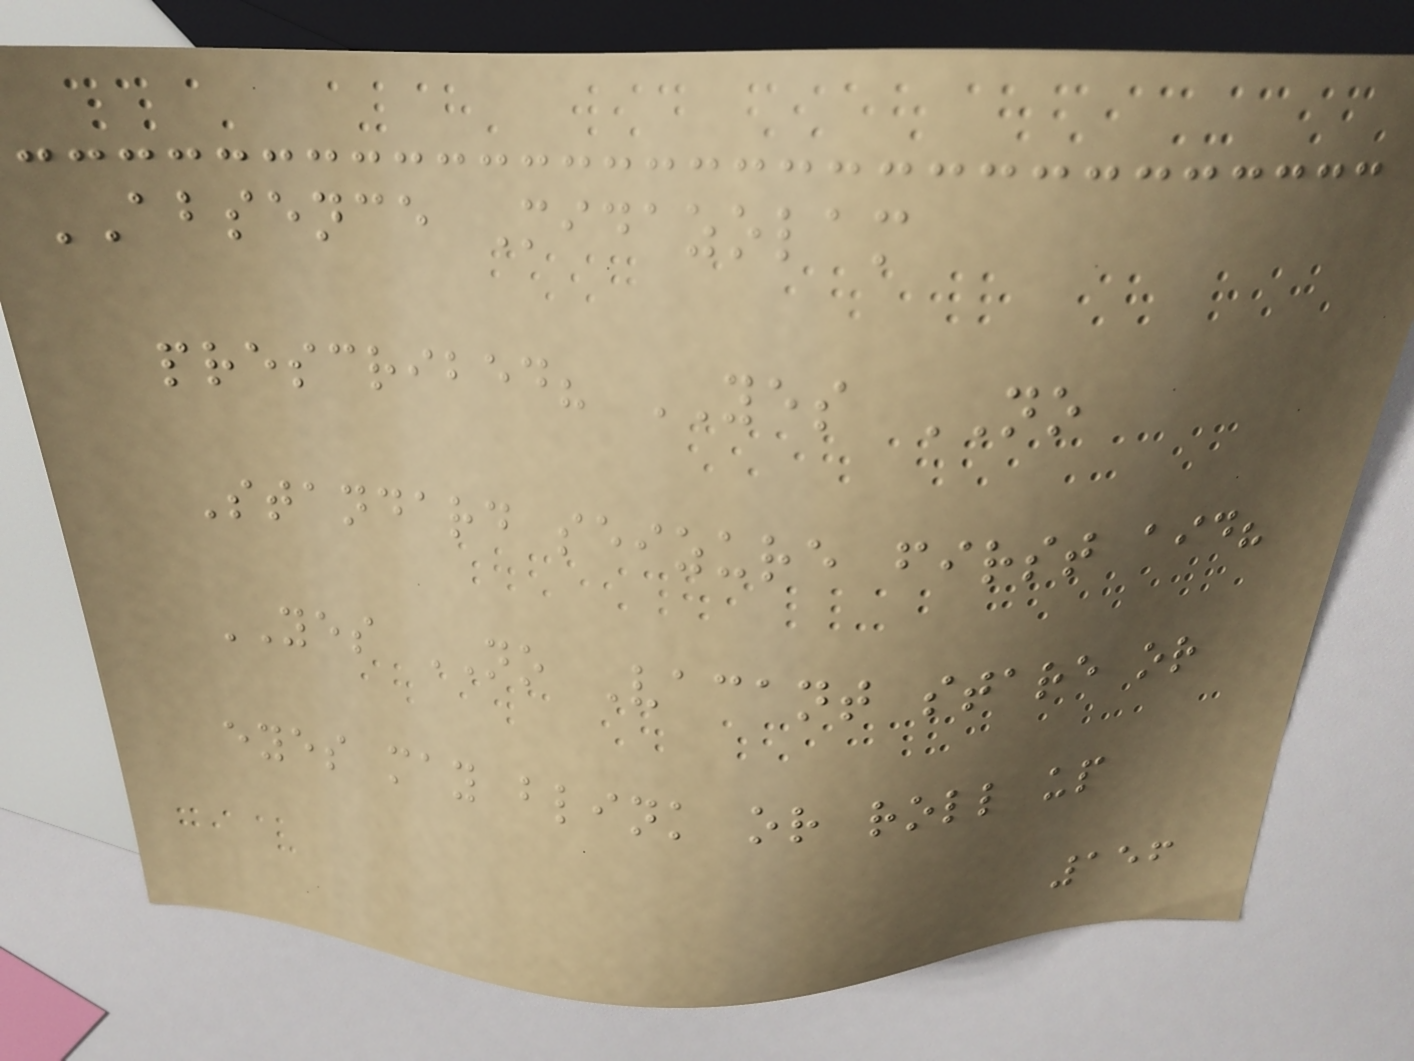ABSENCE Midazolam
prescribed? YES NO
Standard seizure first aid?
YES NO Vacant stare or
eyes may blink or roll up
156
